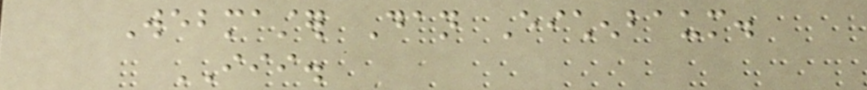Webmaster Dan Eichenbaum.
III.
